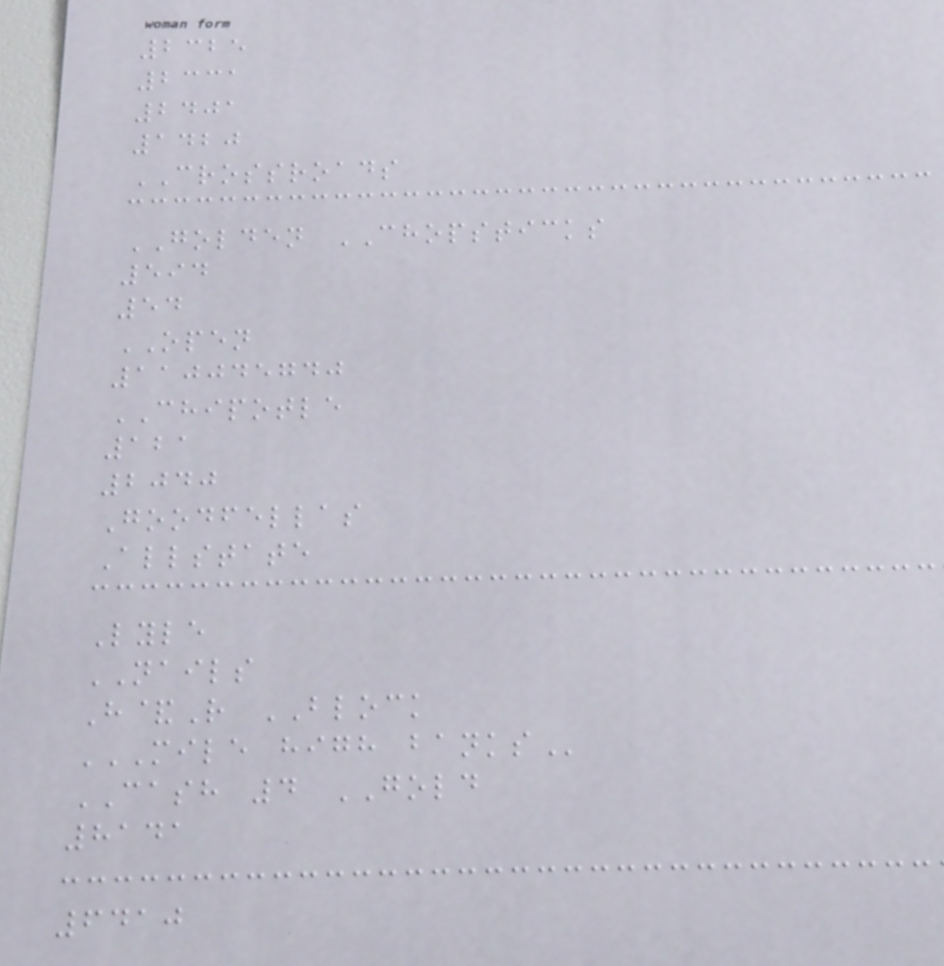2325
2331
2401
1420
CROSSROADS
GOLDEN CHOPSTICKS
594
54
OPEN
110045740
CHIPOTLE
121
2040
Goodfellas
Allstate
Lyle
NAILS
H&R BLOCK
MILE HIGH BANKS
CASH 4 GOLD
8141
6410
